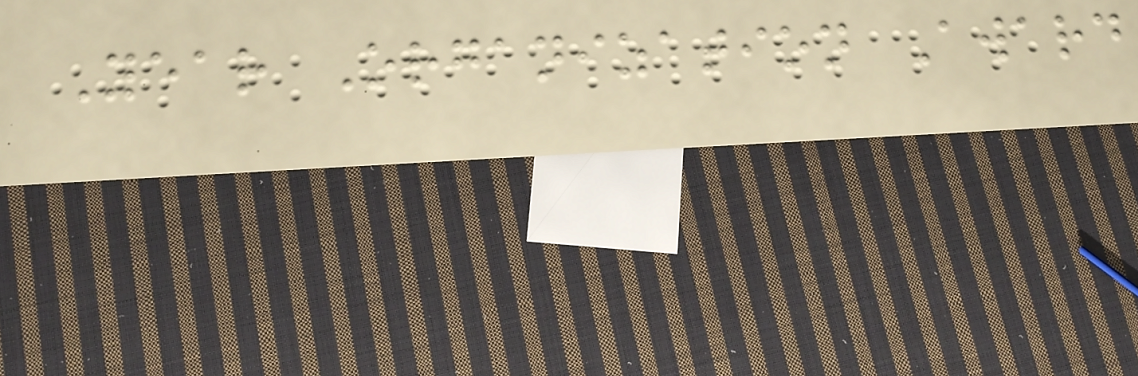Year Organization Award
